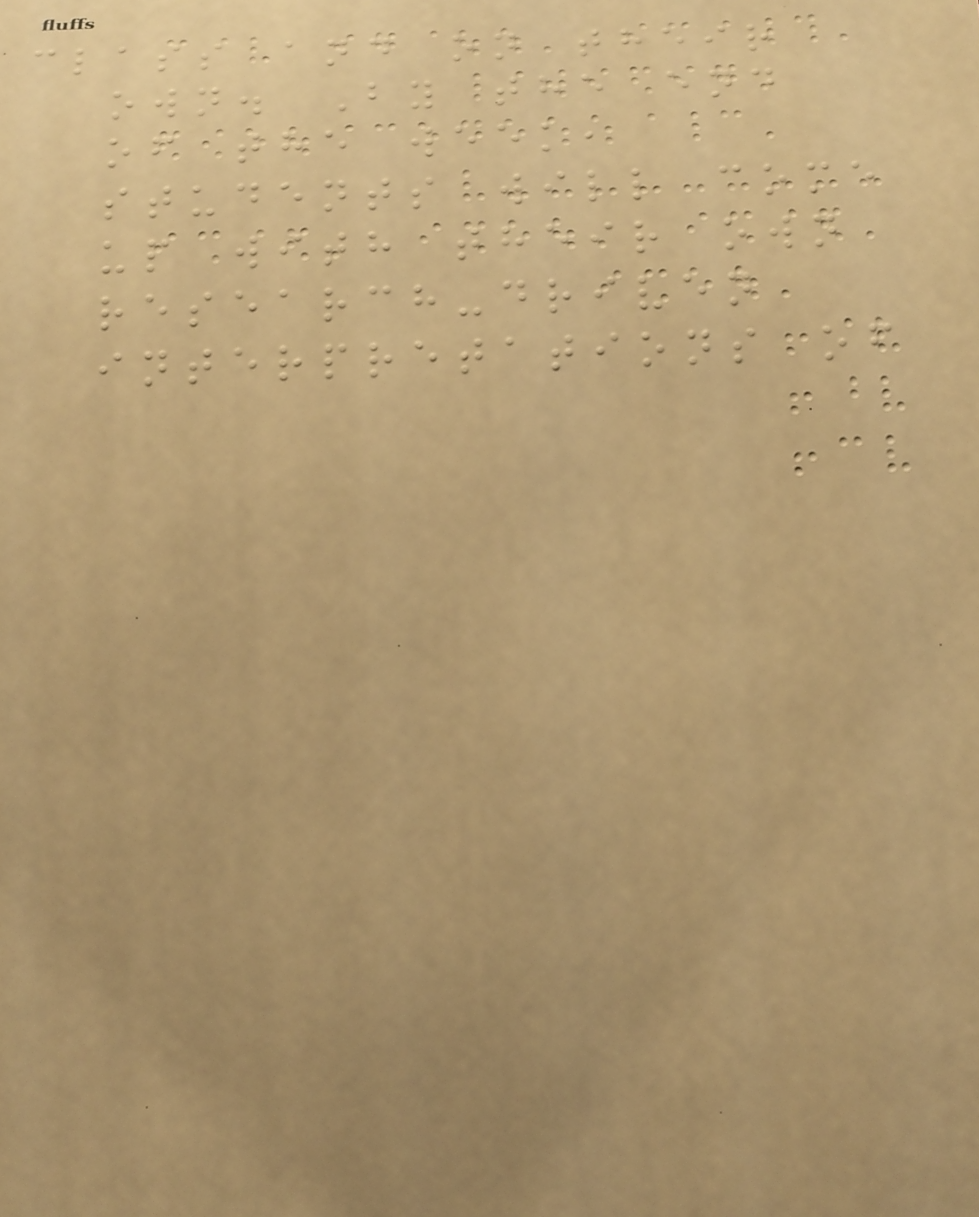class and on their
own. By the end
of the week,
students will come
up with their own
research-driven
interpretations of
